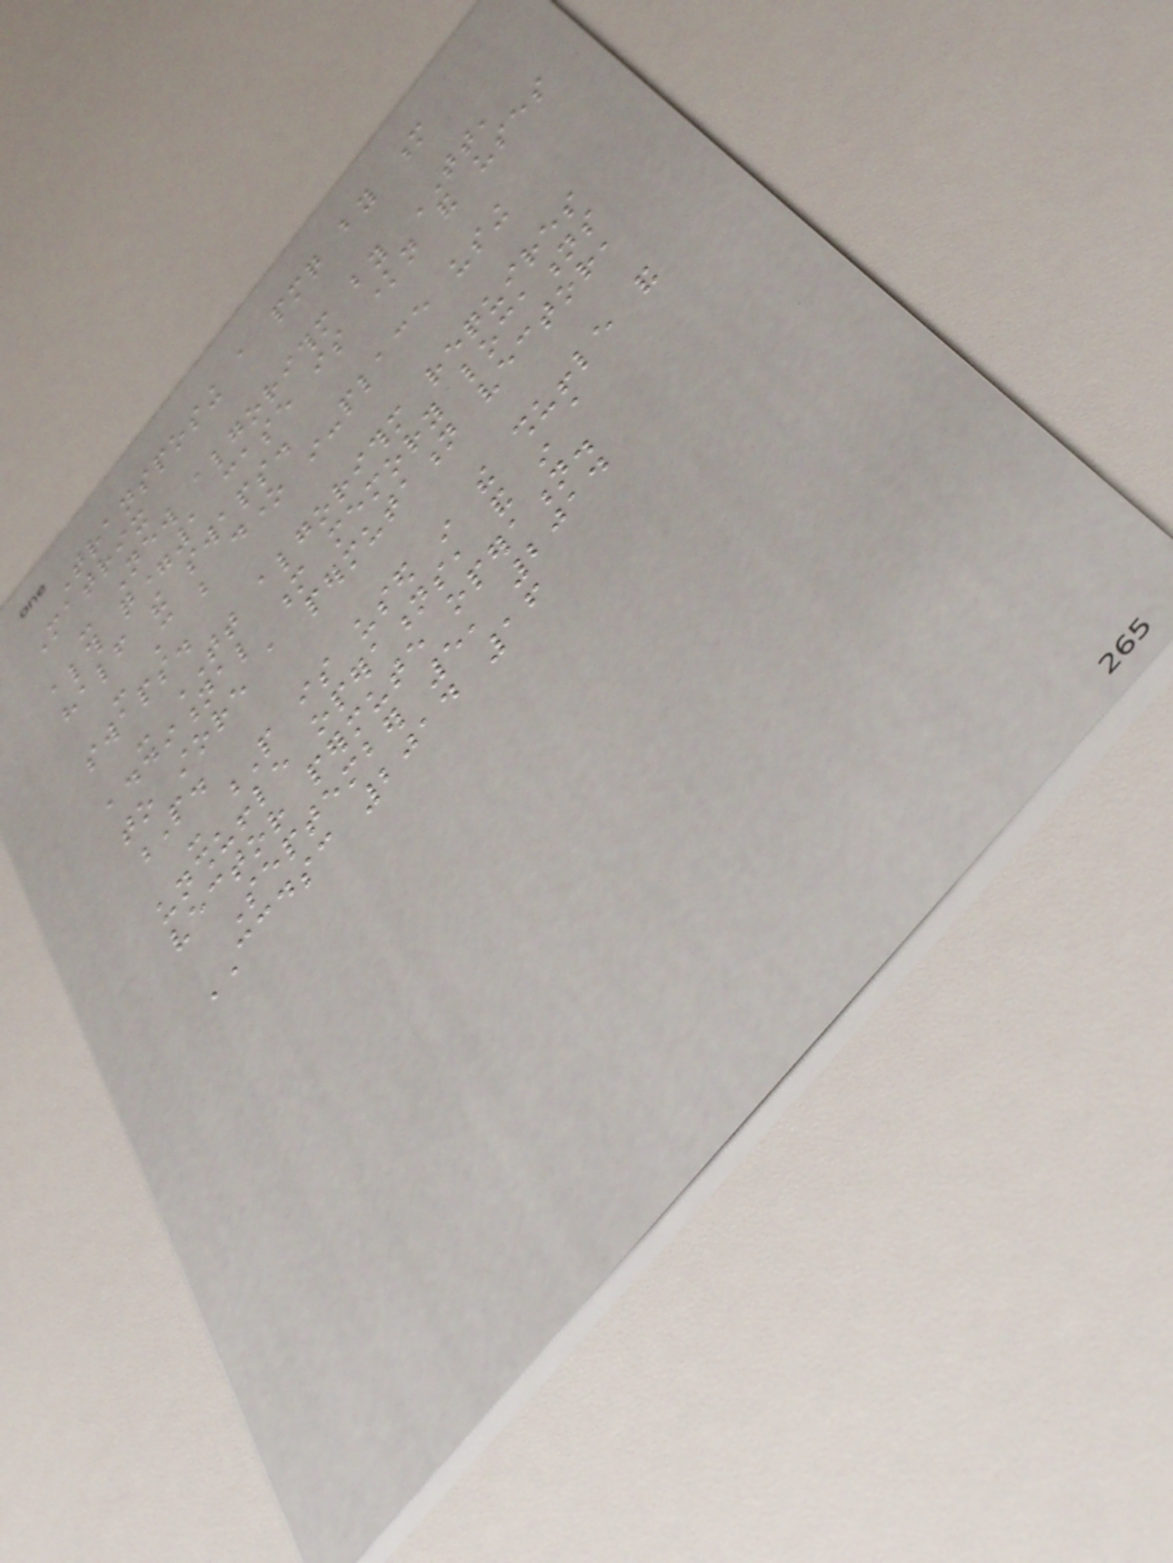Transposing a pmq by m
Matrix
- New algorithm by TT,
although q=1 case is known and uses
half the swaps.
- Can be done in-place using
swaps.
- TT algorithm requires
additional m memory locations
to store a permutation vector,
P.
- P is used in the shuffle and
unshuffle operations, and in a
vector permute operation.
September 5, 2014
CCDSC 2014 16
